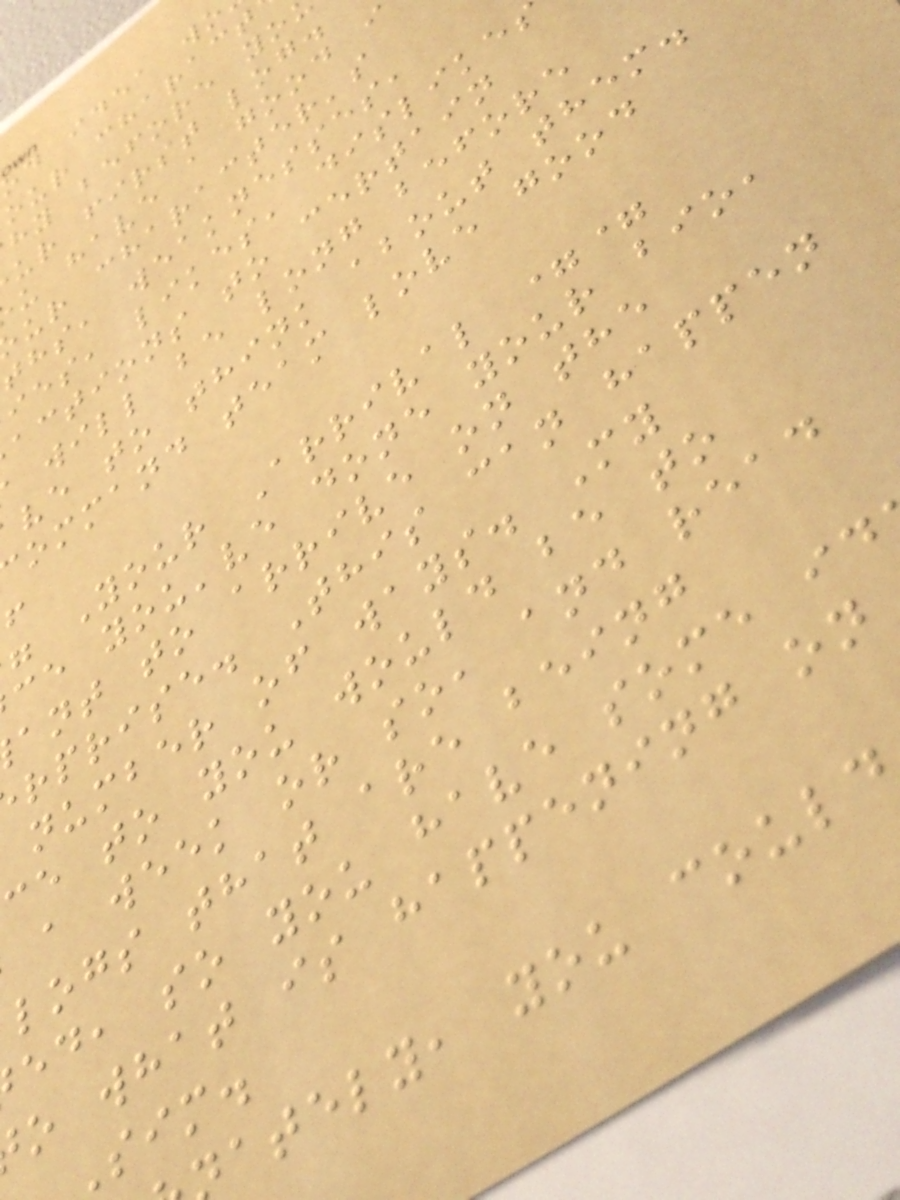od idea wo
our charact
hy before yo
ur first log.
u have a good i
ur character's
ths, weaknesses,
ies, likes, dislike
actions to certain
will be long before
ve to think about them.
ommand team love good
Your Arrival ==
ce you've done your bio,
ant to arrive on the
rprise. This can happen
number of ways. My
ce to you would be to
a week or so, and read
logs that are being
ed, so you have some id
o what is happening on
sim.
ately, you could
